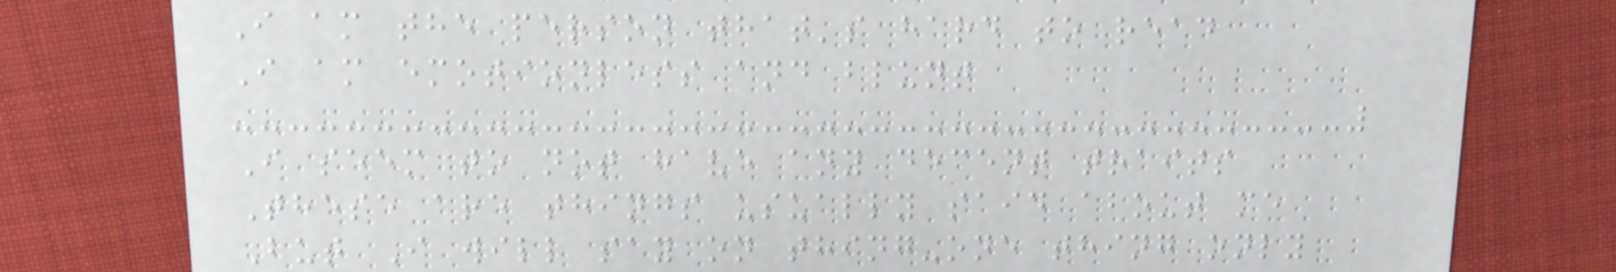I am the person that's hard to read
I am emotionless and blunt
I seem to not have any decent traits
These are things usually said about me
But I will say on thing-one thing only
